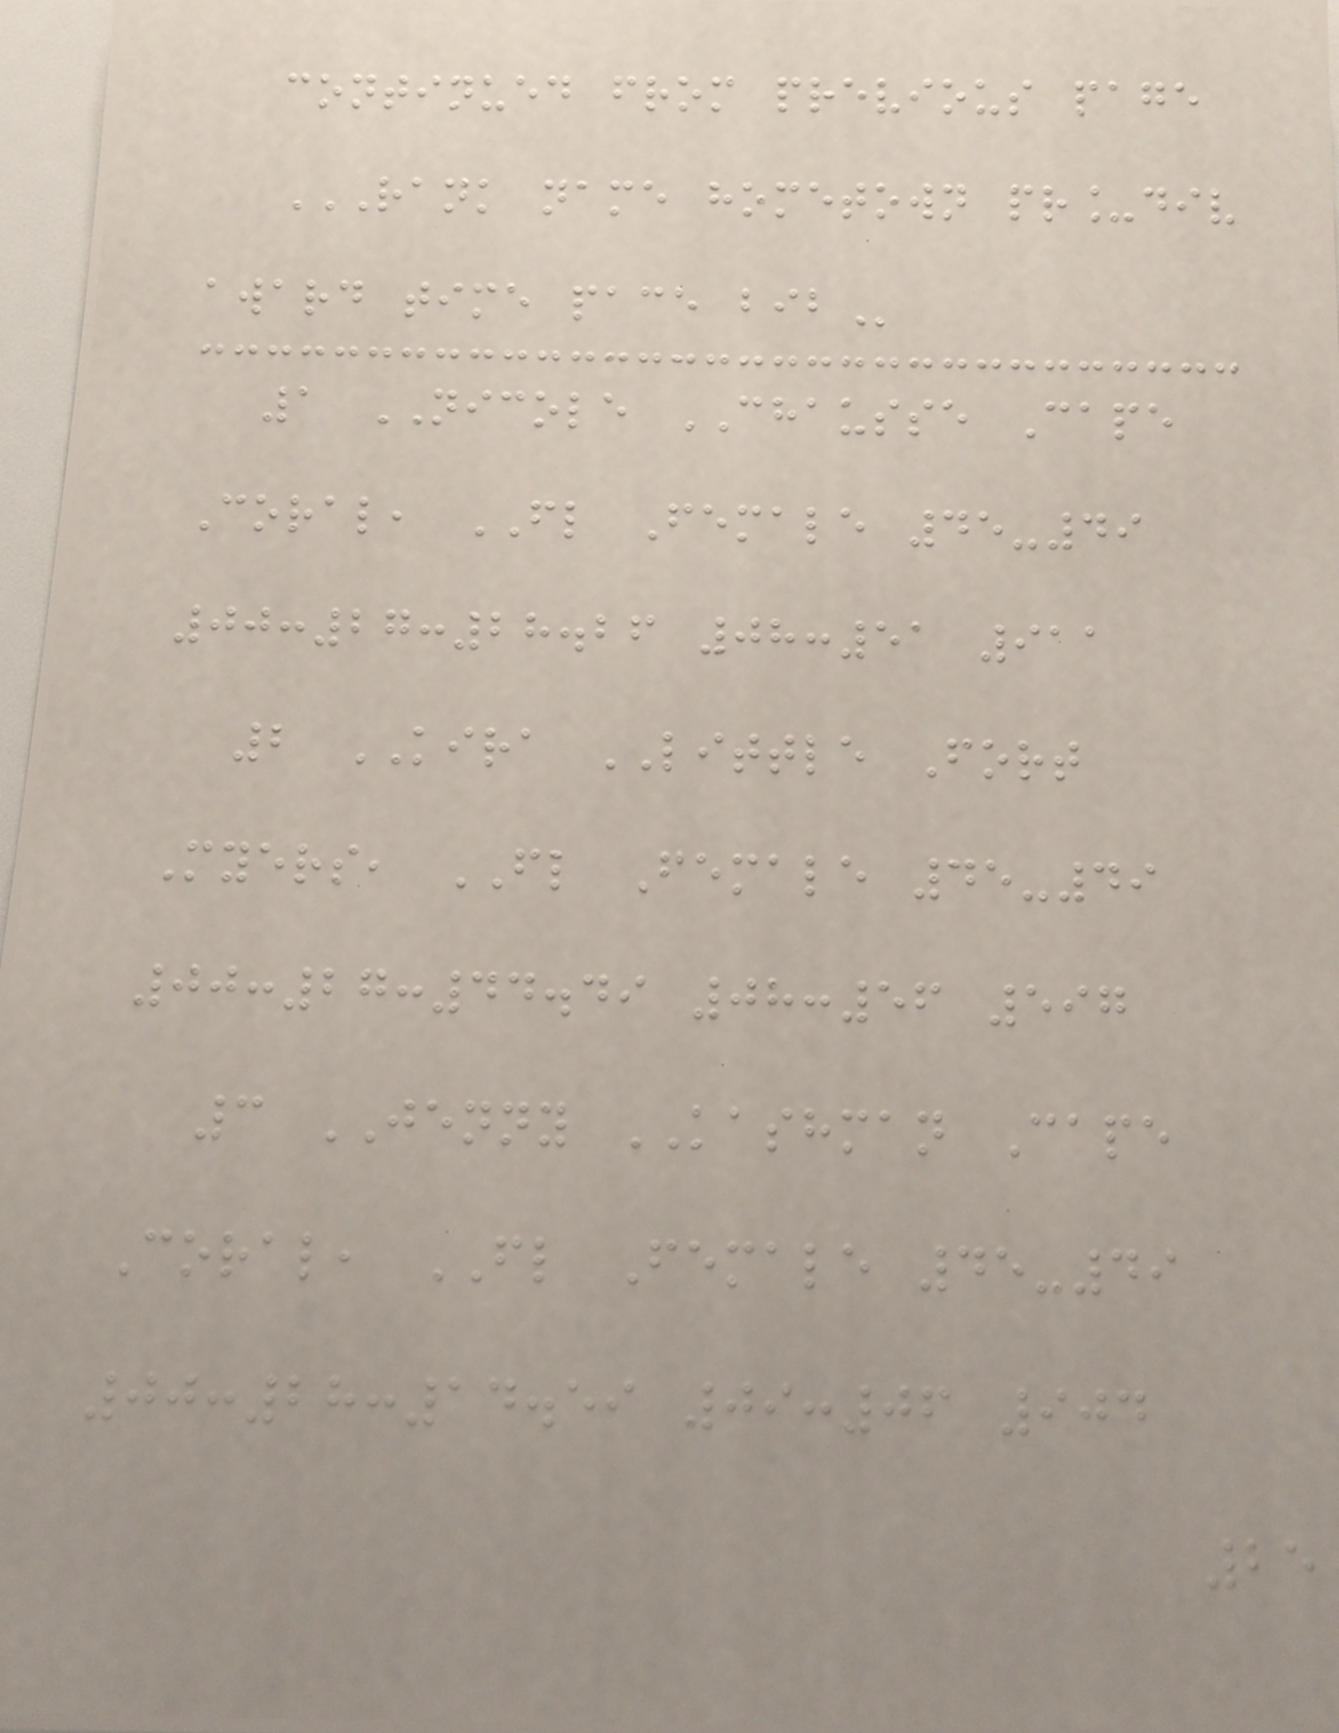continued from previous page
RANK NAME HOMETOWN PR_DIV
AWARD TIME PACE BIB
1 NICOLE CHAUSSE Cape
Coral, FL Female 45-49
00:27:28.26 08:51 911
2 KIRA LITTLE Fort
Myers, FL Female 45-49
00:27:44.49 08:56 597
3 JENNY KASHMAN Cape
Coral, FL Female 45-49
00:28:14.59 09:06 904
25
